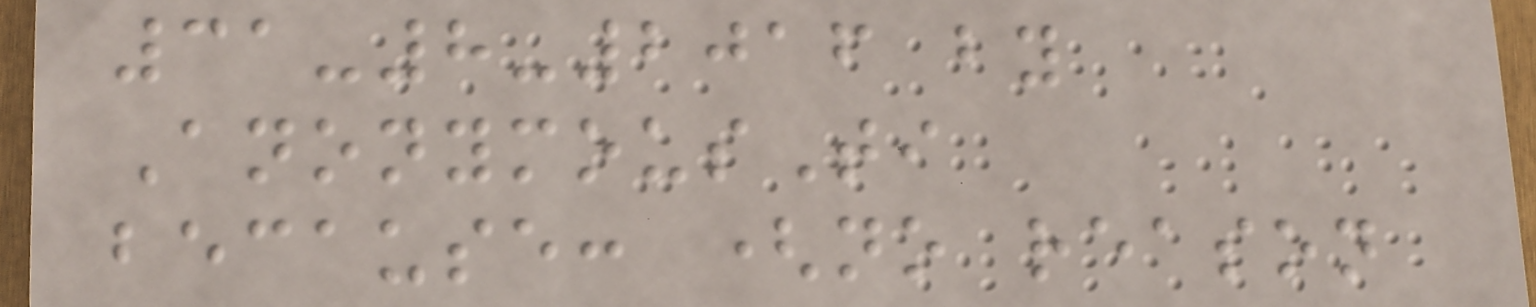31-8-2016 by
AnonymousTi
because: (no reason
